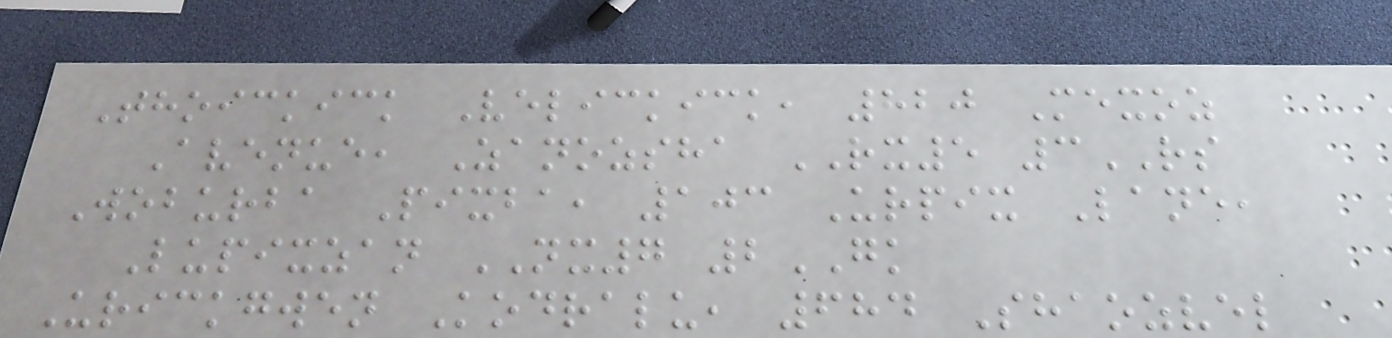Thoickick Velickick, 820 Mexoz
Avenue, Zanozsha RX5 3RS
Woburba Pixba, 103 Urpix Lane,
Lupixzan NX7 2GK
Urickgwen Kodralu, 684 Shaozvel
